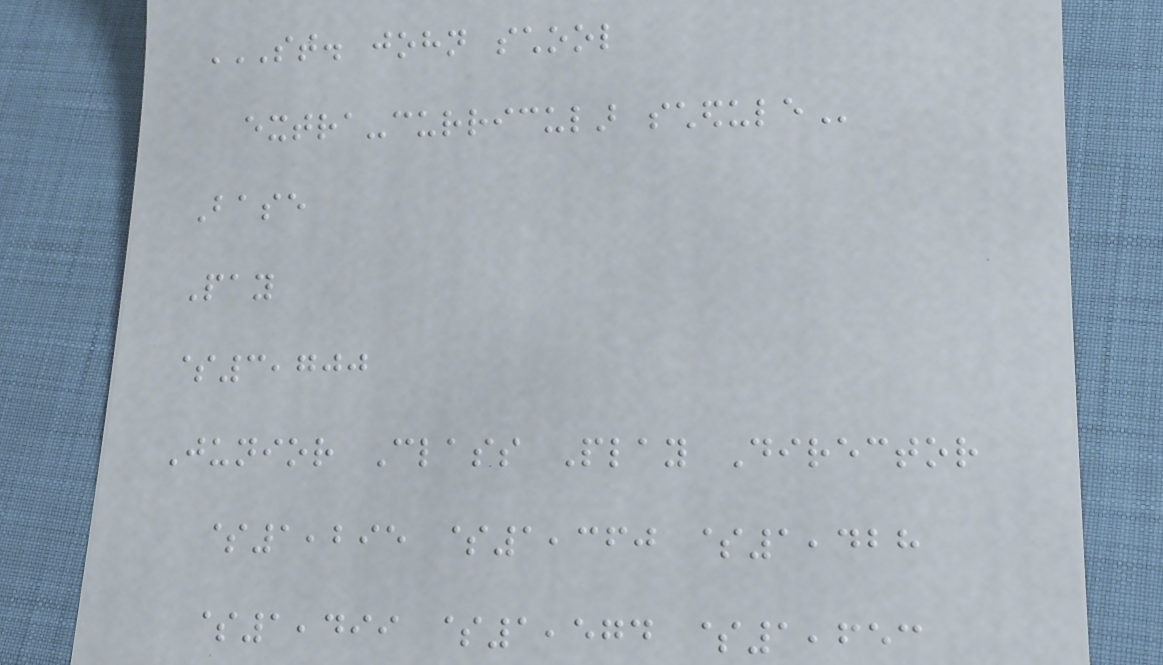ST. JOHN SCHOOL
EXTRA-CURRICULAR SCHEDULE
Base
Pay
$3,700
Junior Class Play Director
$1,295 $1,360 $1,428
$1,499 $1,574 $1,653
